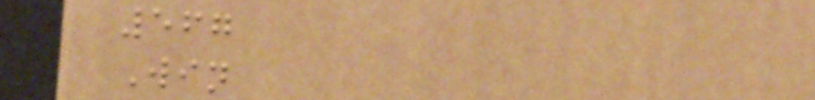567
Win
